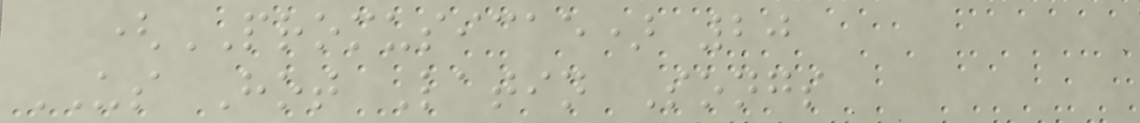(PROMUSICAE) 20
US Hot Latin Songs
